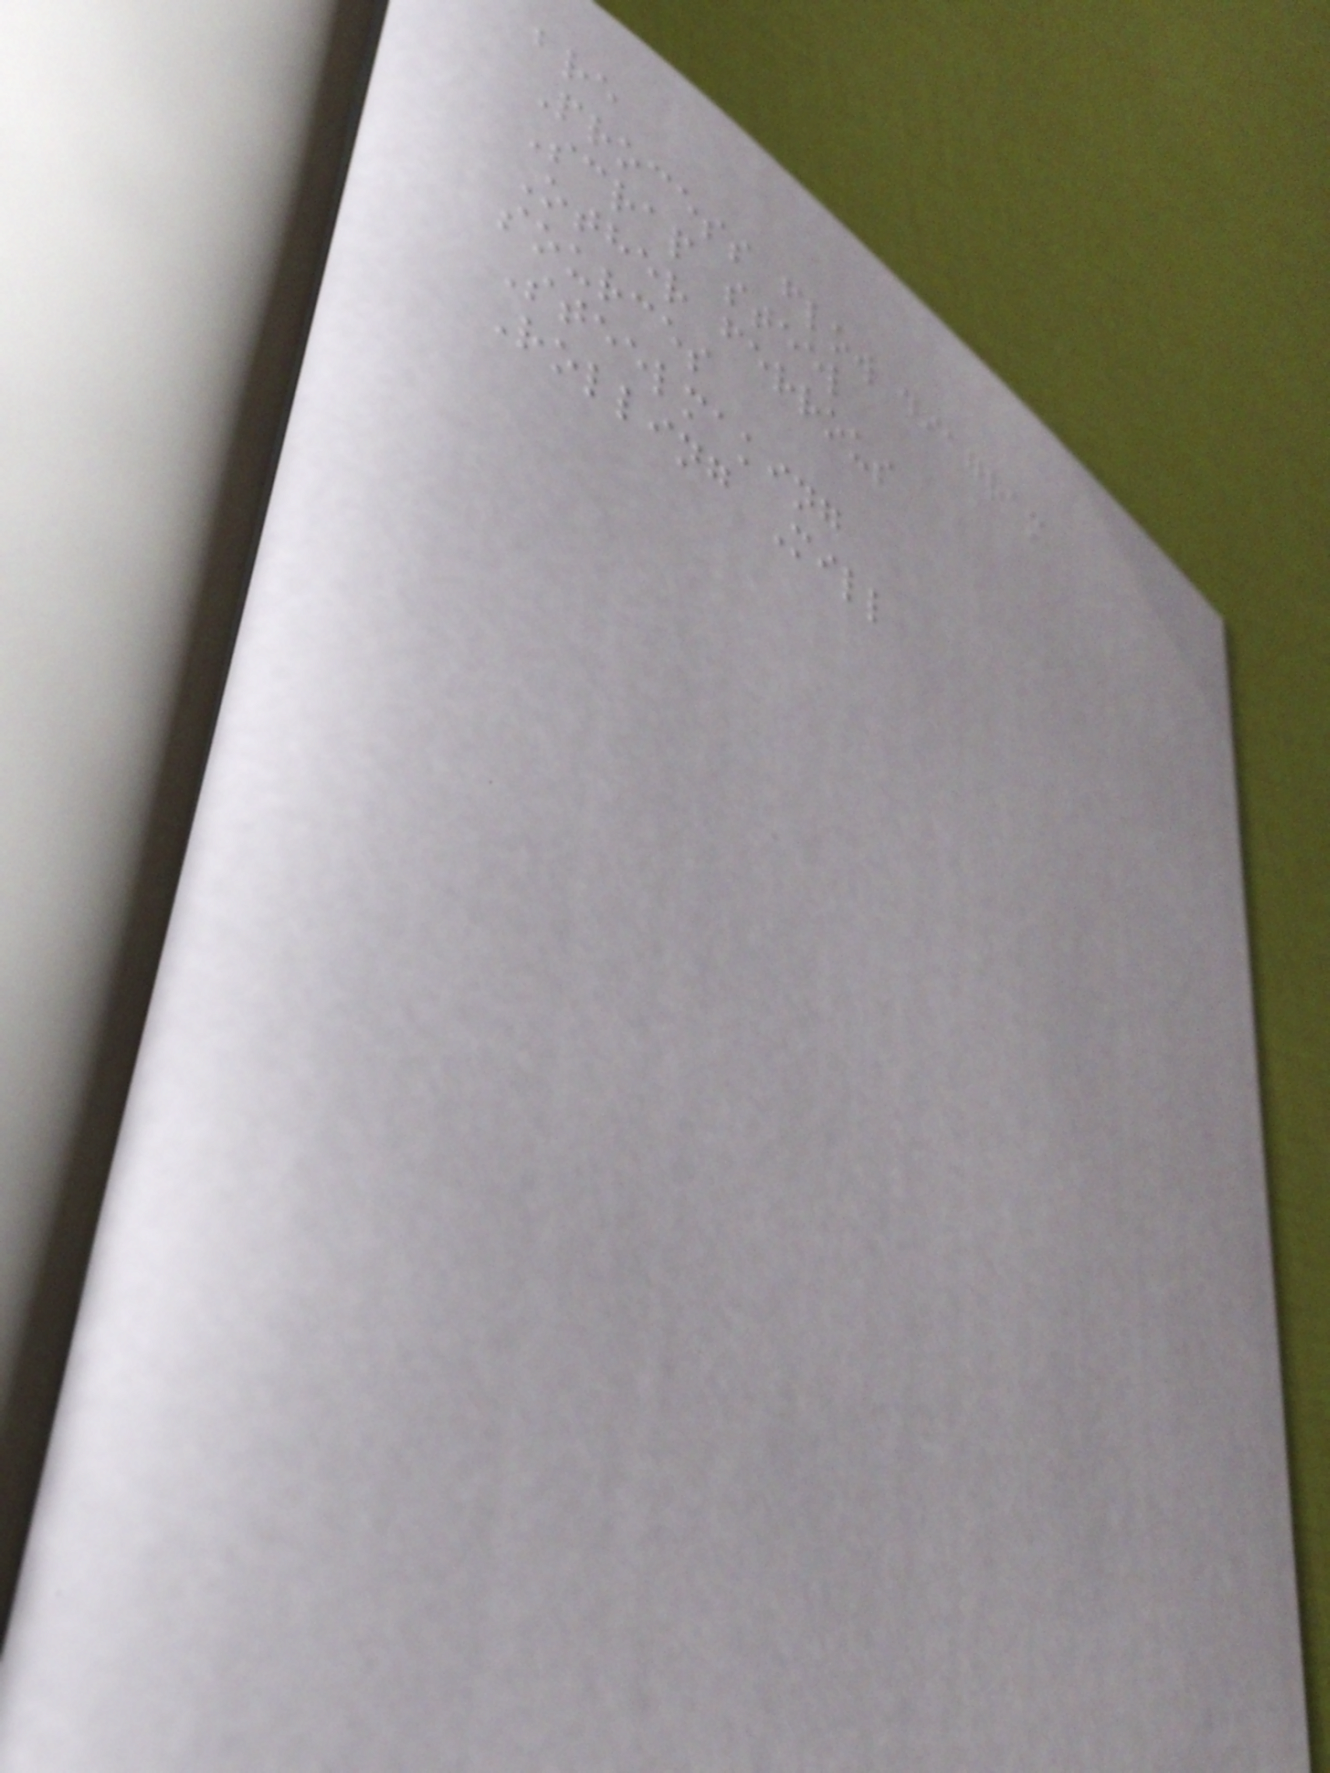bre
Process flow diagram
Scrap steel
Other ferrous
sources
Steelmaking
Rolling Mill
